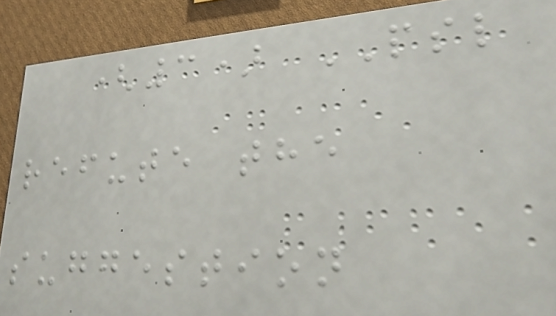(3) PSL
refute the
suggestion
